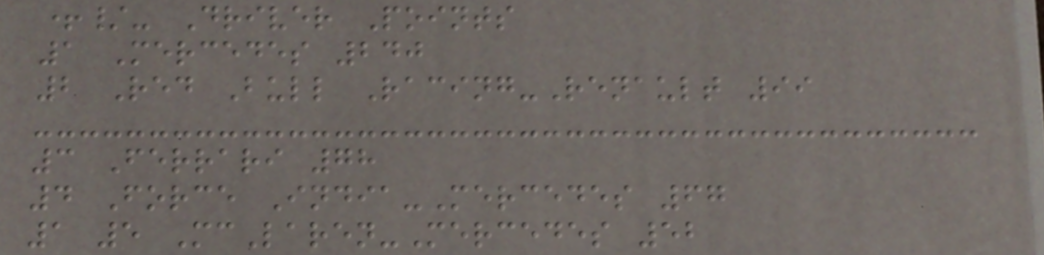+/- Driver Points
1 Mercedes 240
2 Red Bull Racing-Renault 99
3 Ferrari 78
4 Force India-Mercedes 67
1 5 McLaren-Mercedes 52
